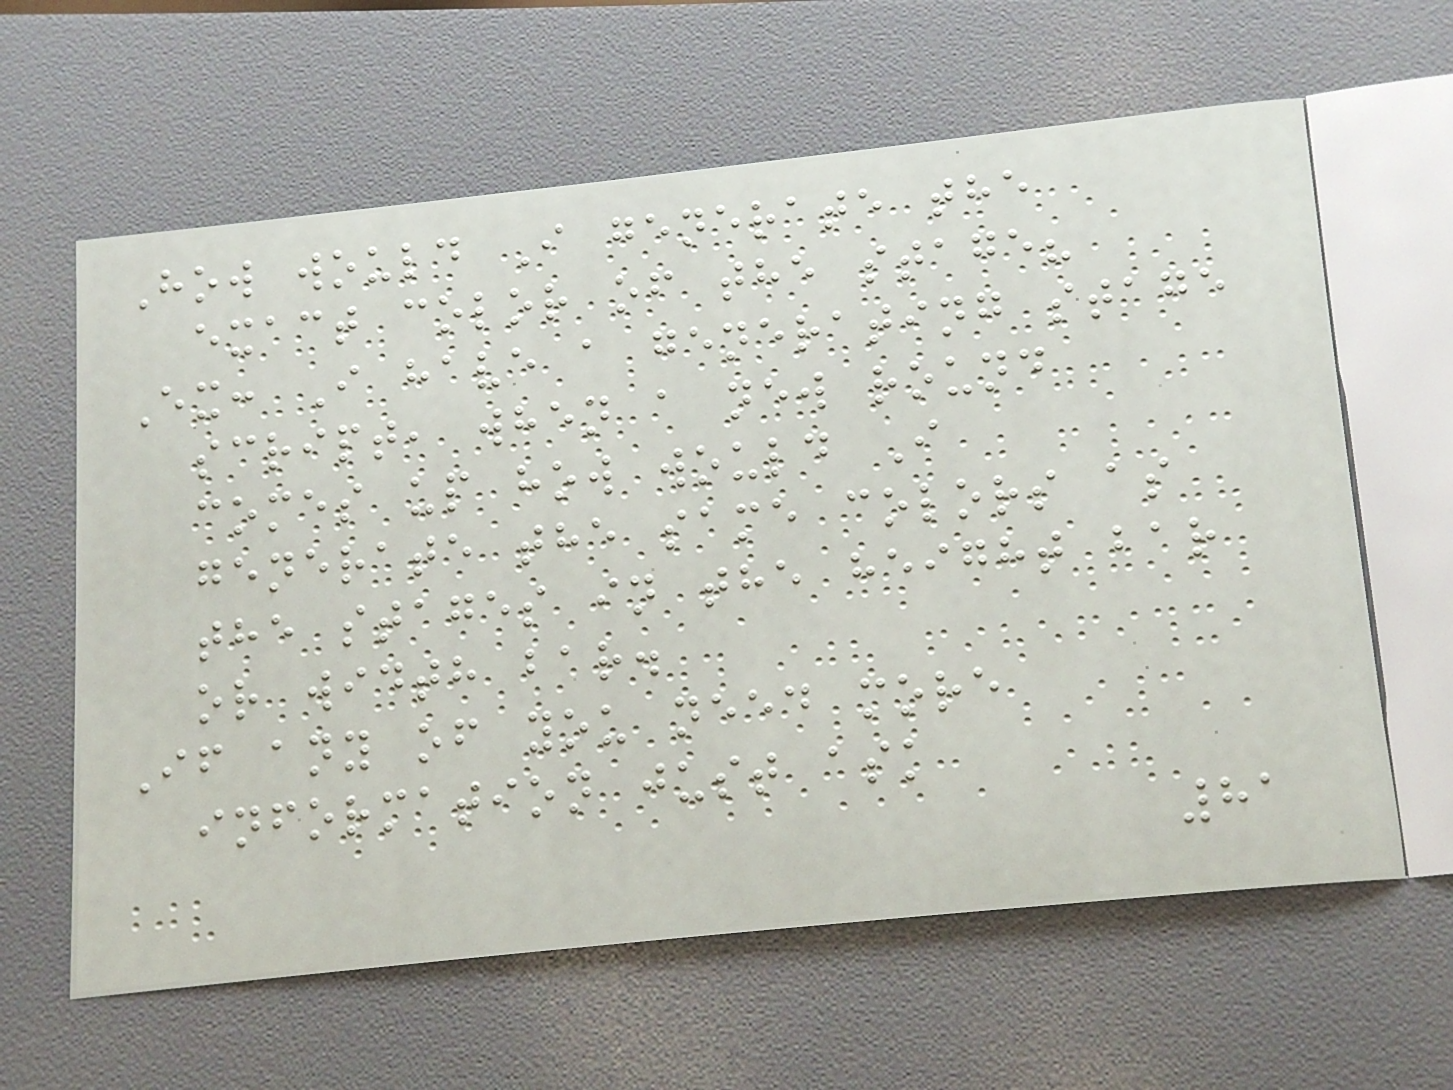How would I generate the
exact color of the stage?
Ex: I have a generating stage
script, when a new round
comes up how would I
generate the same colors as
the stages in the height bar
or width bar.
If any of you need more
information just ask
81
